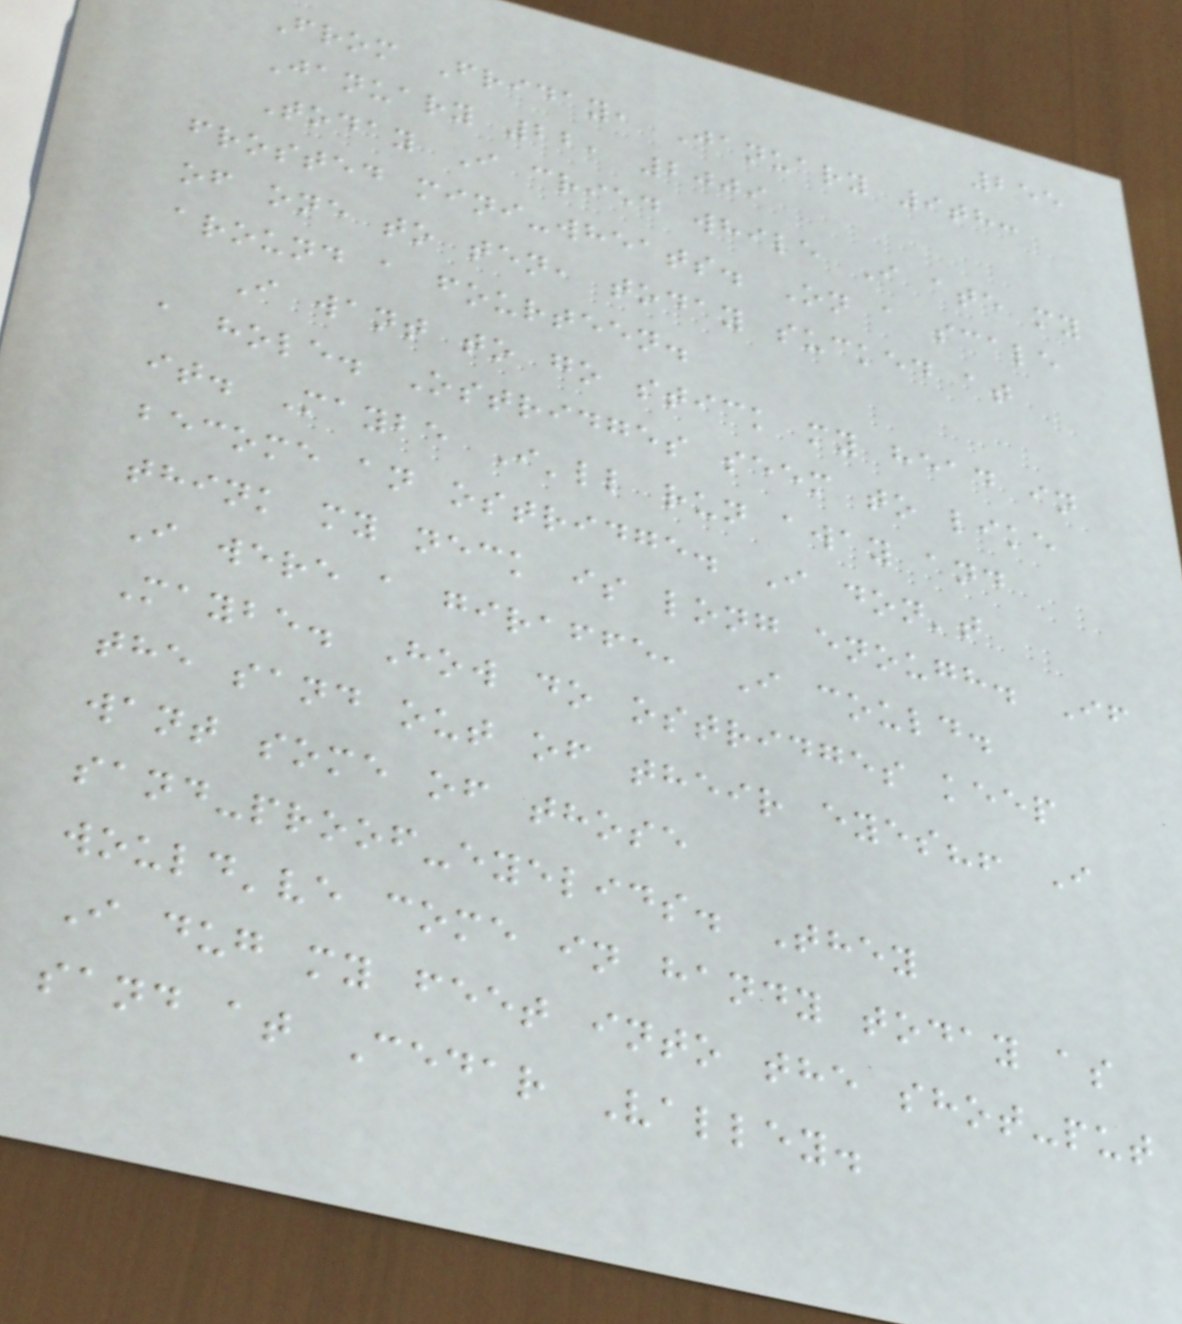255
From Friday, January 9th:
January 22, 2009
Today I cried while I ate my
frosted mini-wheats. On a scale
of one to ten, today sucked at
around a fourteen.
I want to go stick my head in
a hole. Ostridges seem to like
it. Maybe I'll run away and
become an ostridge. I don't
think my neck is long enough. If
I were a giraffe, I could.
Maybe. How do ostridges keep
the sand out of their eyes?! I
want some of those
sand-proof-eyelids. They
would've come in handy today as
I dug my feet into the shot-put
sand at Cedar Valley.
